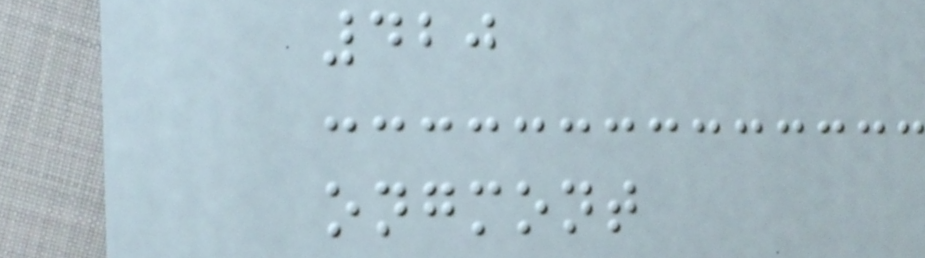420
ongmont
